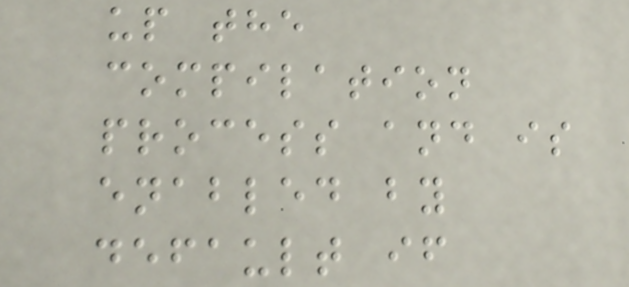up the
compilation
process and is
enabled by
default if
